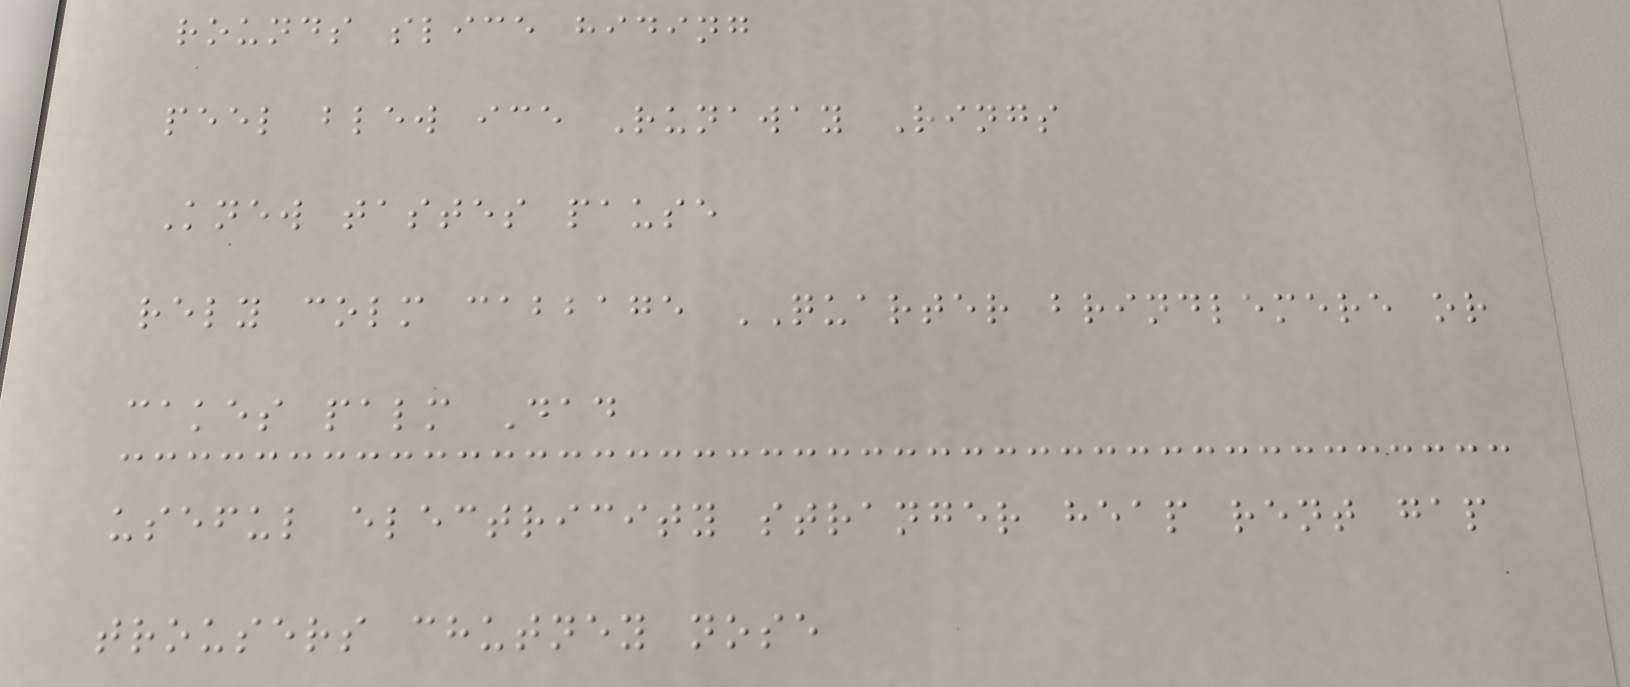rounds slice hiding
peel blew ice Runaway Rings
Knew tastes pause
rely colm cabbage QUARTER brindlemere or
cakes palm Dad
useful electricity stranger heap rent gap
trousers chutney nose
